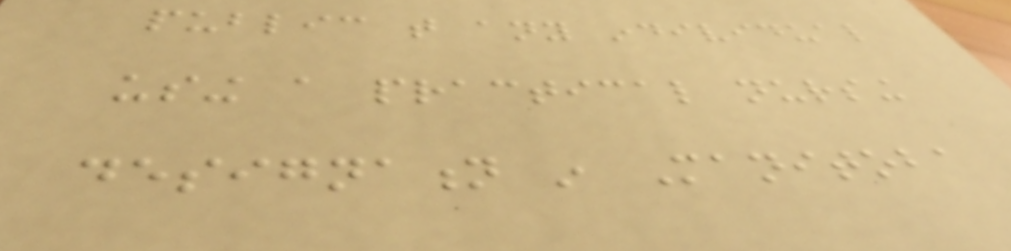public that any individual
using a practical nursing
designation in Manitoba
